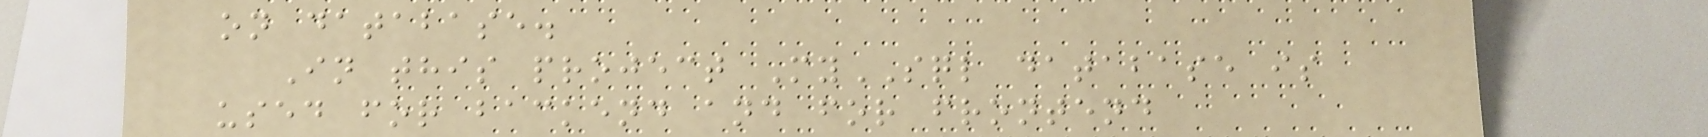on database.
In this project MySQL database is
used for backend and for frontend
